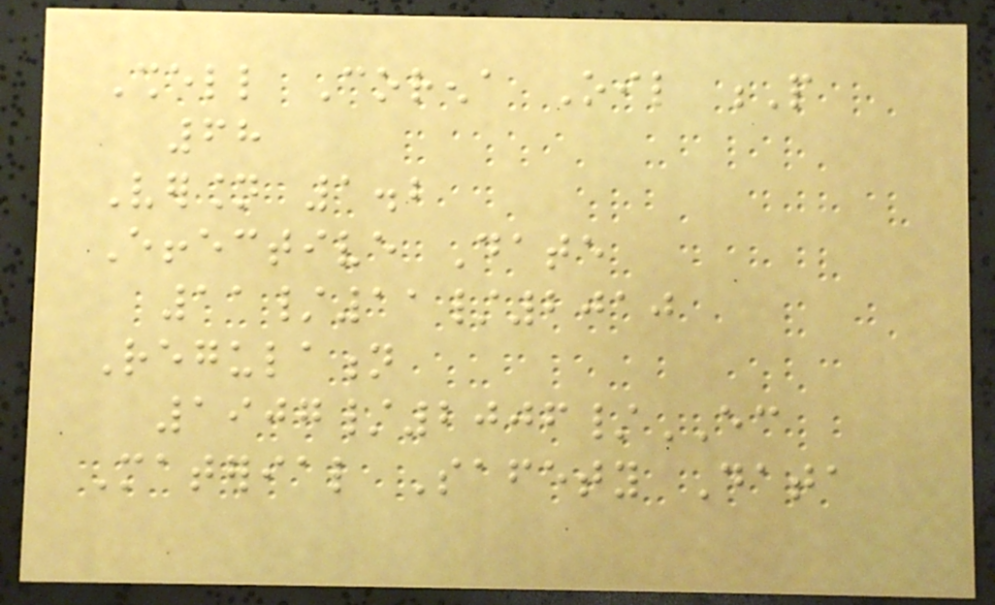Shell Corena Oil P
68
Version 1.2
Effective Date
11/11/2010
Regulation
1907/2006/EC
Material Safety Data
